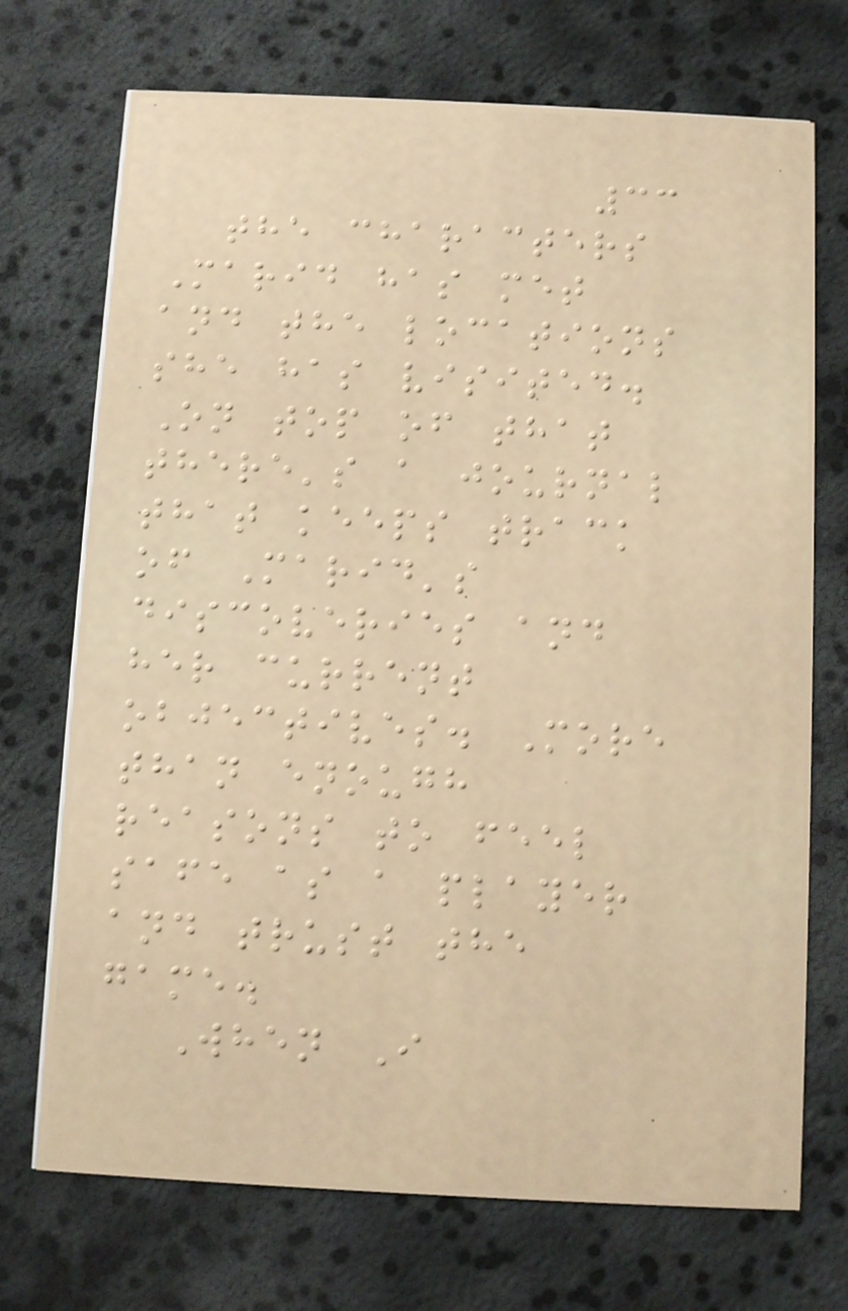33
the characters
Marid has met
and the locations
she has visited.
On top of that
there's a journal
that keeps track
of Marid's
discoveries and
her current
objectives. More
than enough
reasons to feel
safe as a player
and trust the
game.
When I
